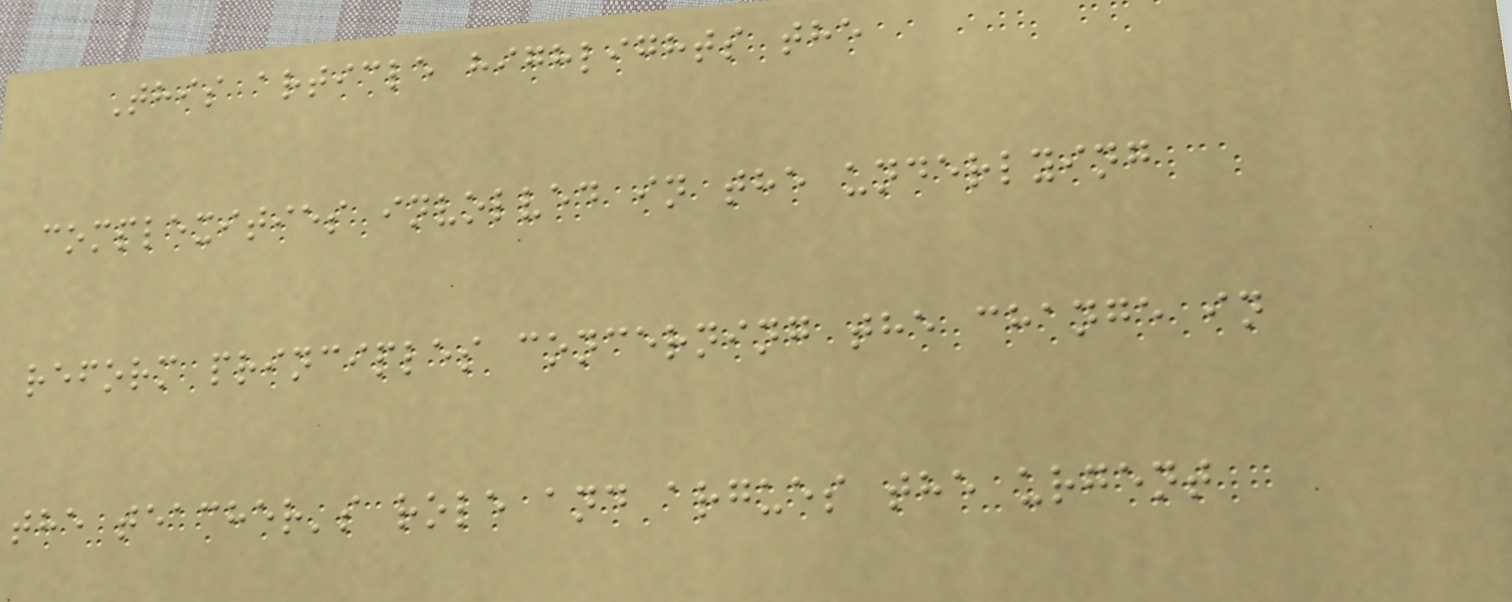This article highlights the
complexities involved in the underlying
reform principles concerning the change in
the teacher's role and argues the urgent
